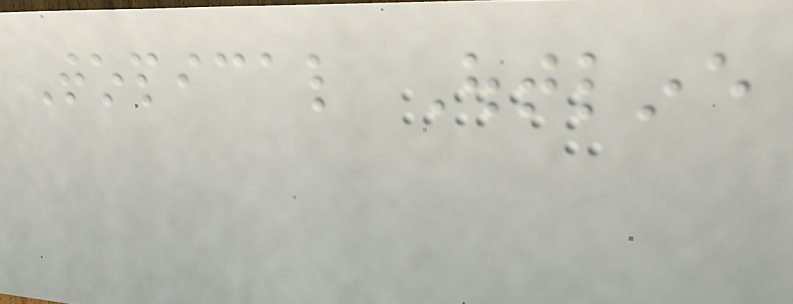Topical Outline
